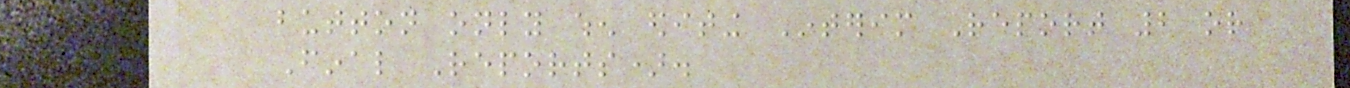button only when editing Interim Report 2 or
Final Reports).
